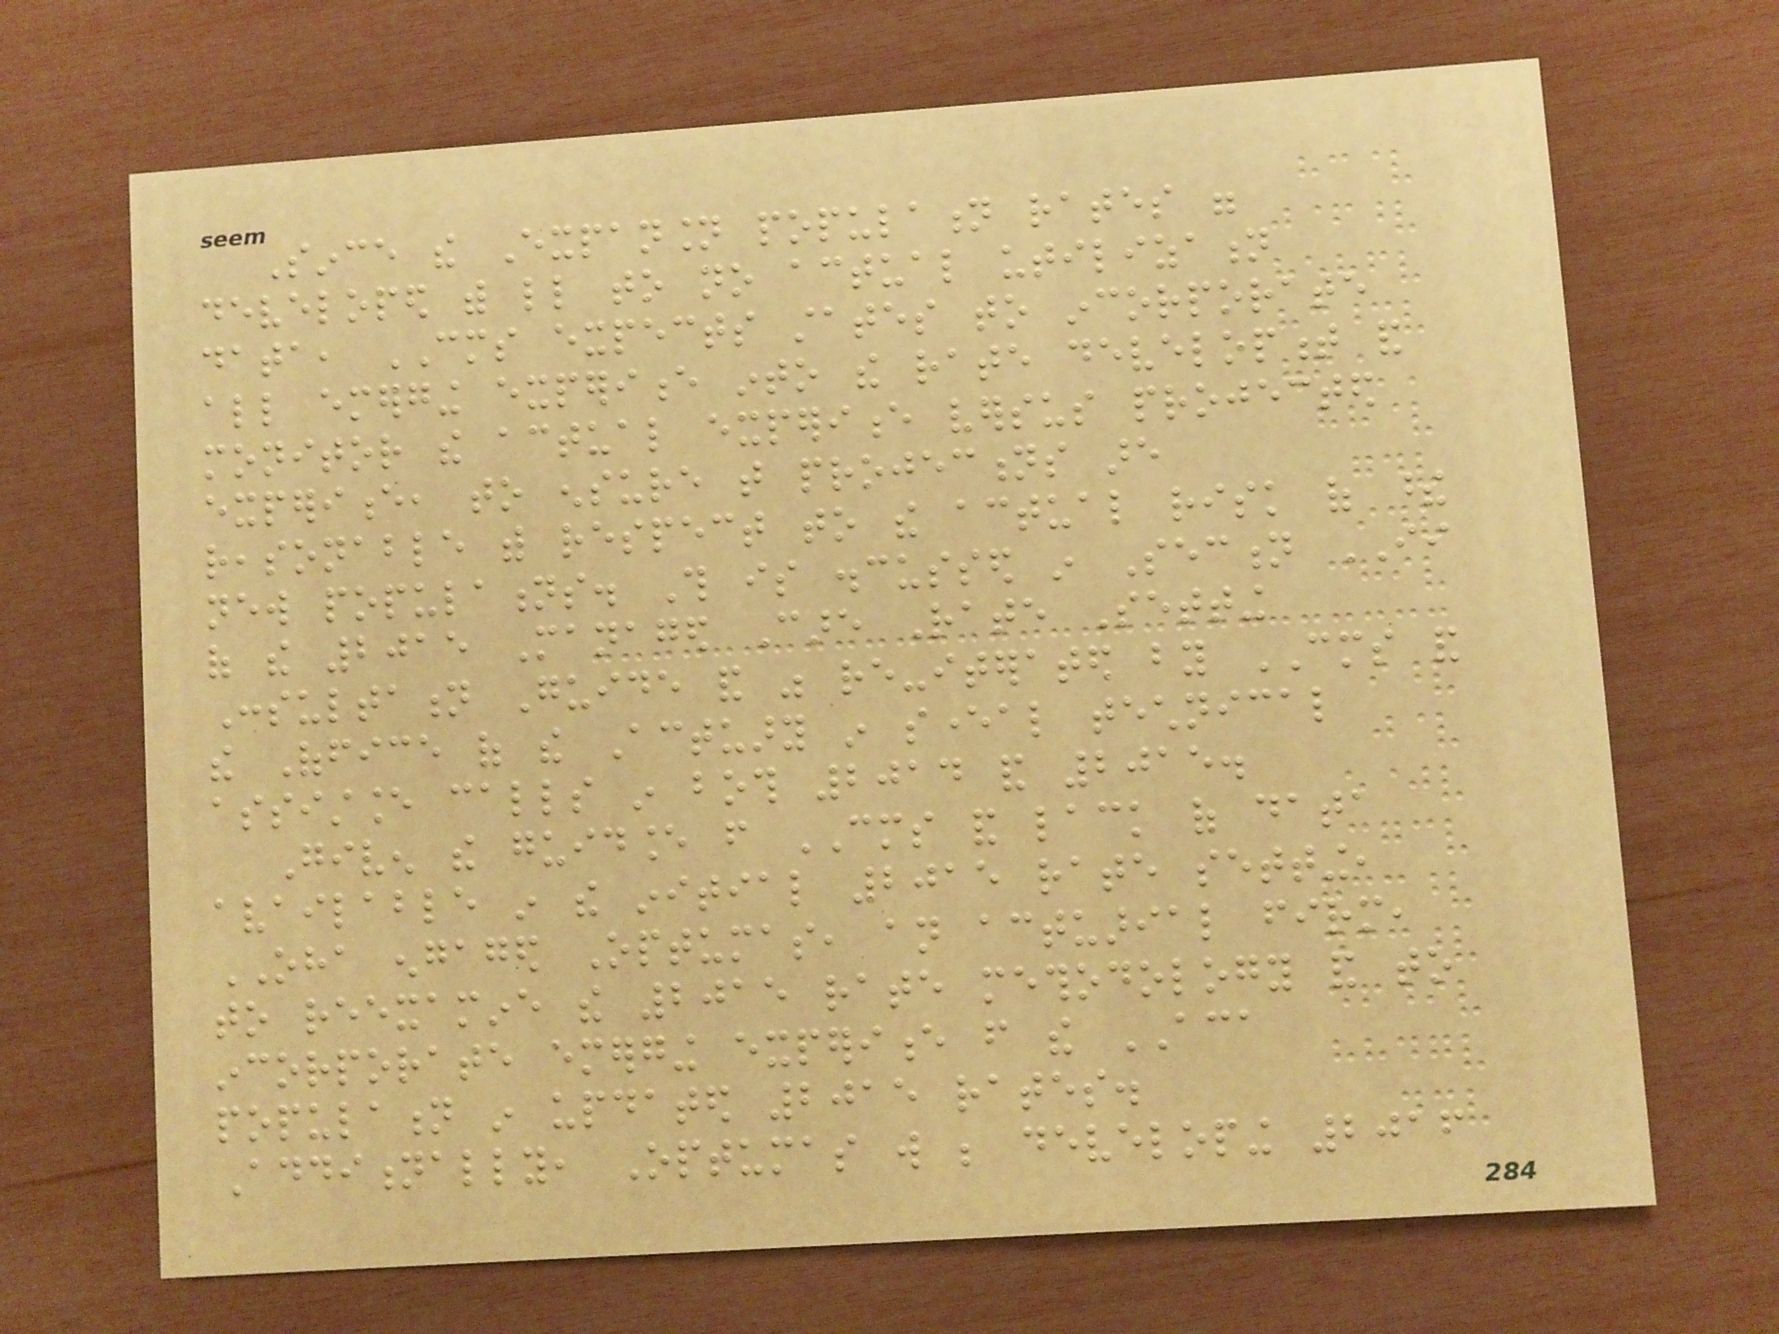Since the Expansion population rates were
developed with little to no actual utilization
data, CMS expects states to incorporate
all emerging experience into the rate development and
monitor the actual experience versus projected
experience, to ensure that projections are
reasonable with respect to the actual risk of these
new populations. This is discussed in Section II
of the 2015 Managed Care Rate Setting
Consultation Guide and was re-iterated by CMS and
the Office of the Actuary in several technical
assistance calls in both 2014 and 2015.
Given the guidance from CMS and lack of data
available in the initial 2015 rate setting,
OHA engaged Optumas, an actuarial firm,
to reexamine the 2015 rate methodology and to
incorporate emerging experience from the ACA
population in updated 2015 rates.
Additionally, Optumas will be developing 2016
